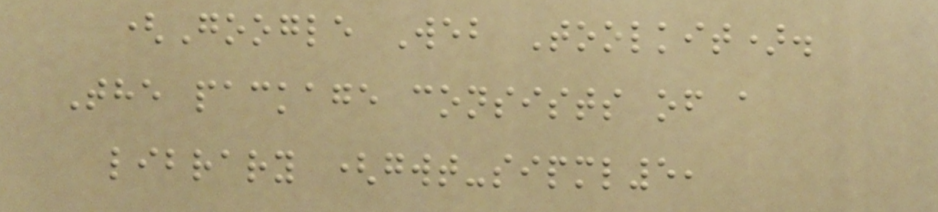(Google Web Toolkit).
The package consists of a
library (gwt-sipml5,
